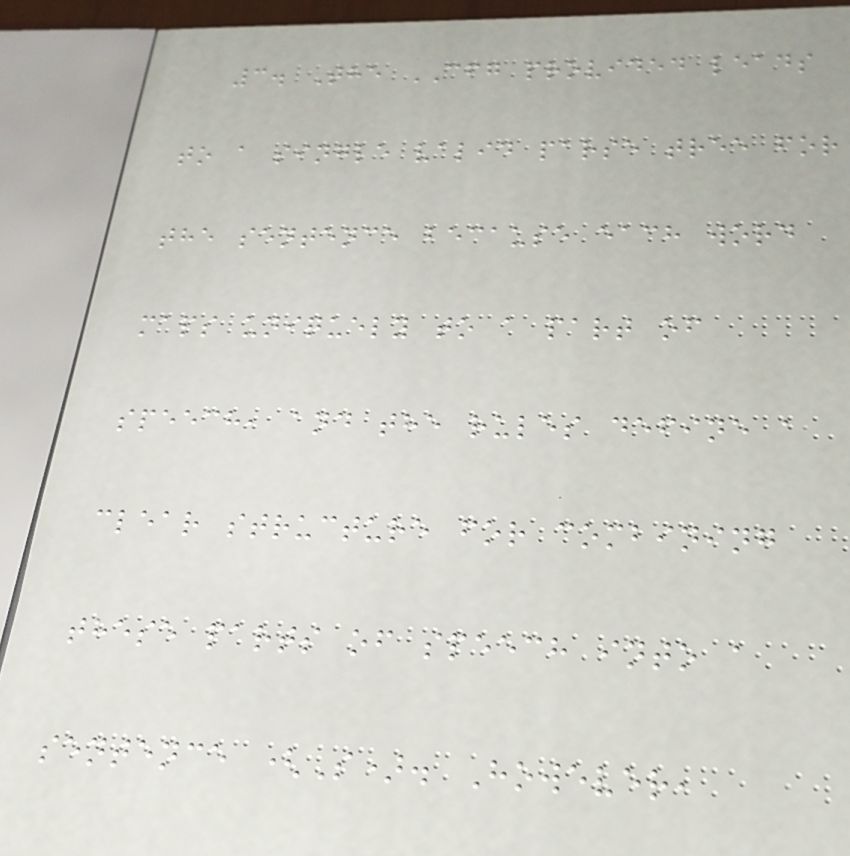3. The CFG provided leads
to a single valid parse tree for
the sentence because each word
maps uniquely to a part of
speech, and the rules define a
clear structure for combining
these parts of speech into a
sentence (S). However,
